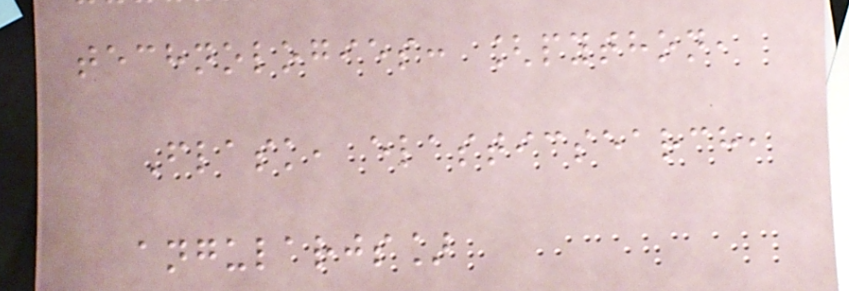technologies: [python,
Flask, elasticsearch,
angularjs]
